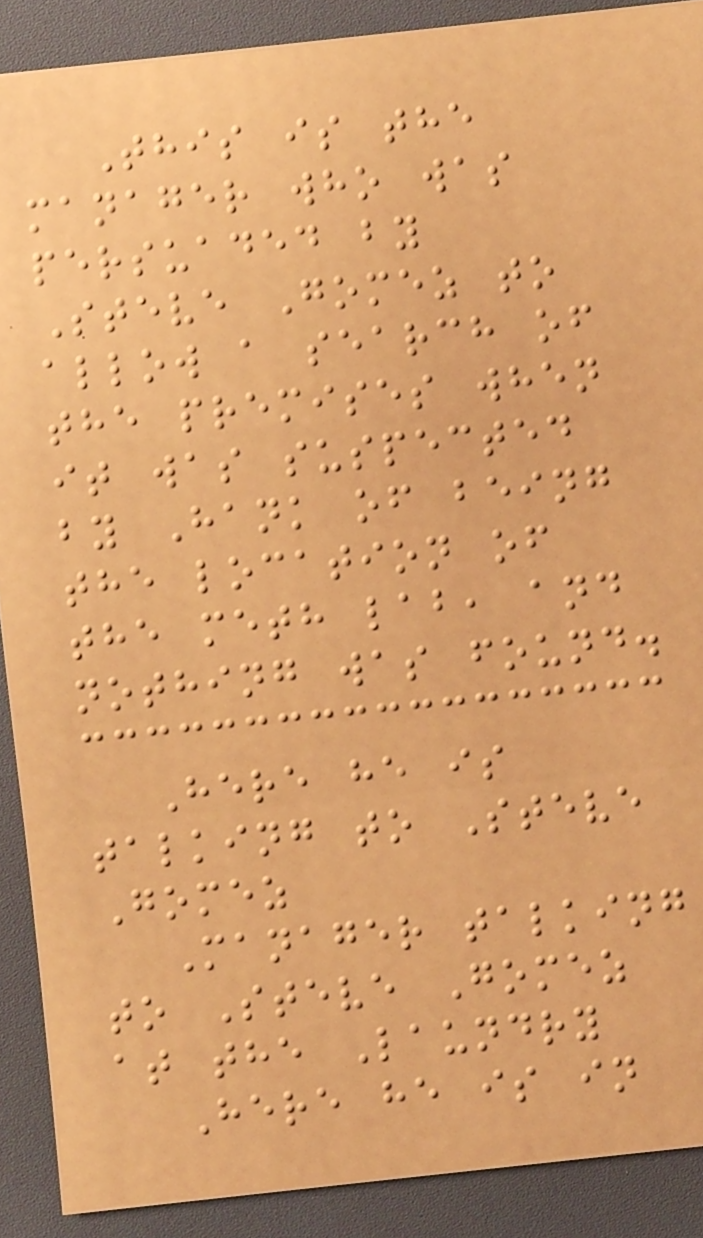This is the
manager who was
persuaded by
Steve Gomez to
allow a search of
the premises when
it was suspected
by Hank of being
the location of
the meth lab, and
nothing was found.
Here he is
talking to Steve
Gomez
Manager talking
to Steve Gomez
at the Laundry
Here he is in
